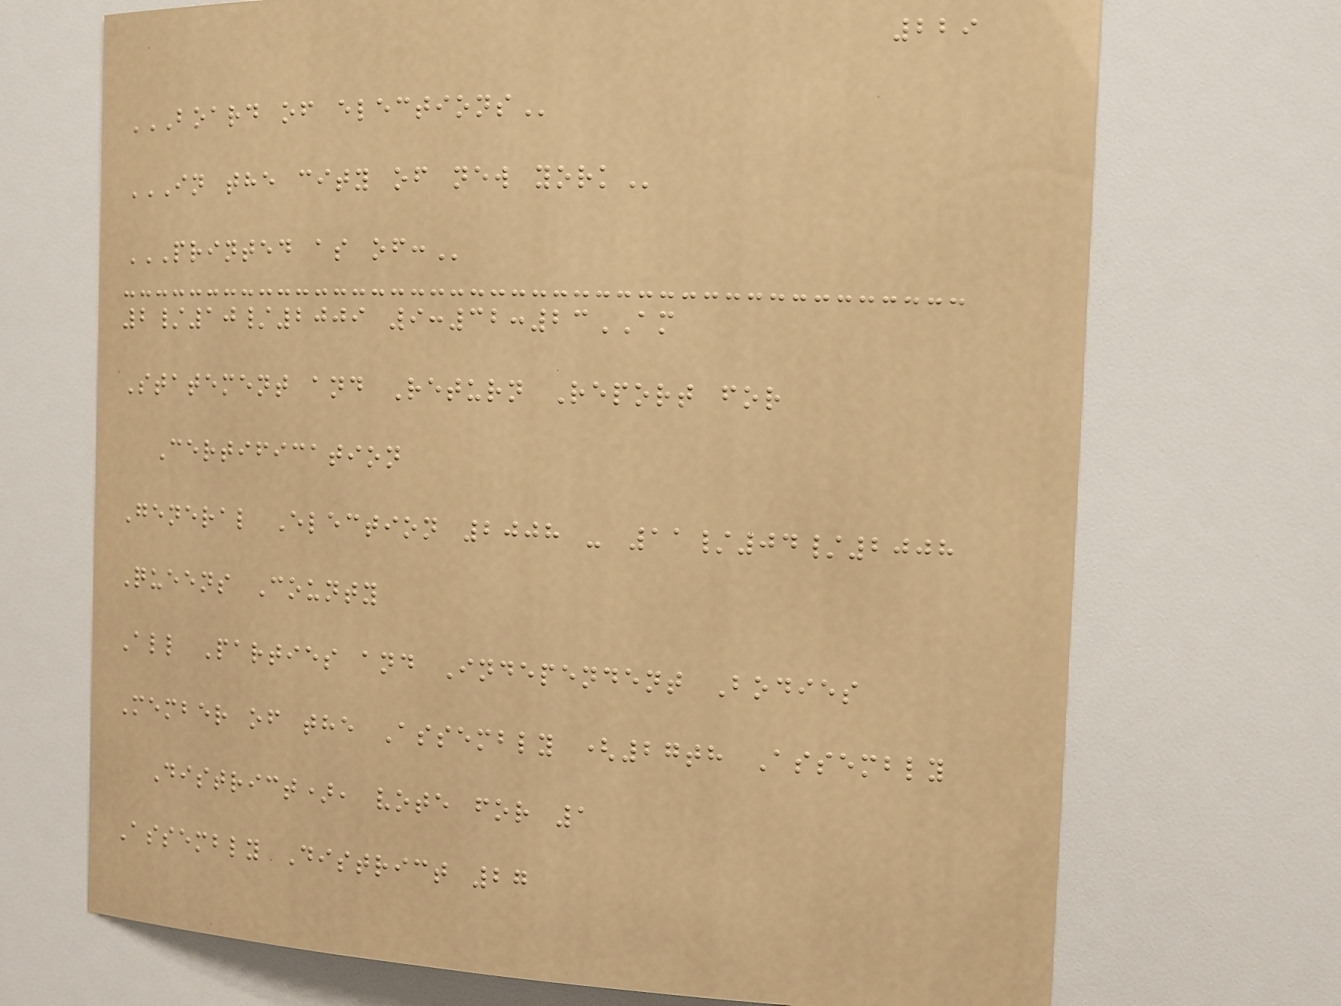229
BOARD OF ELECTIONS
IN THE CITY OF NEW YORK
PRINTED AS OF:
2/10/2009 9:32:23AM
Statement and Return Report for
Certification
General Election 2008 - 11/04/2008
Queens County
All Parties and Independent Bodies
Member of the Assembly (27th Assembly
District), vote for 1
Assembly District 27
